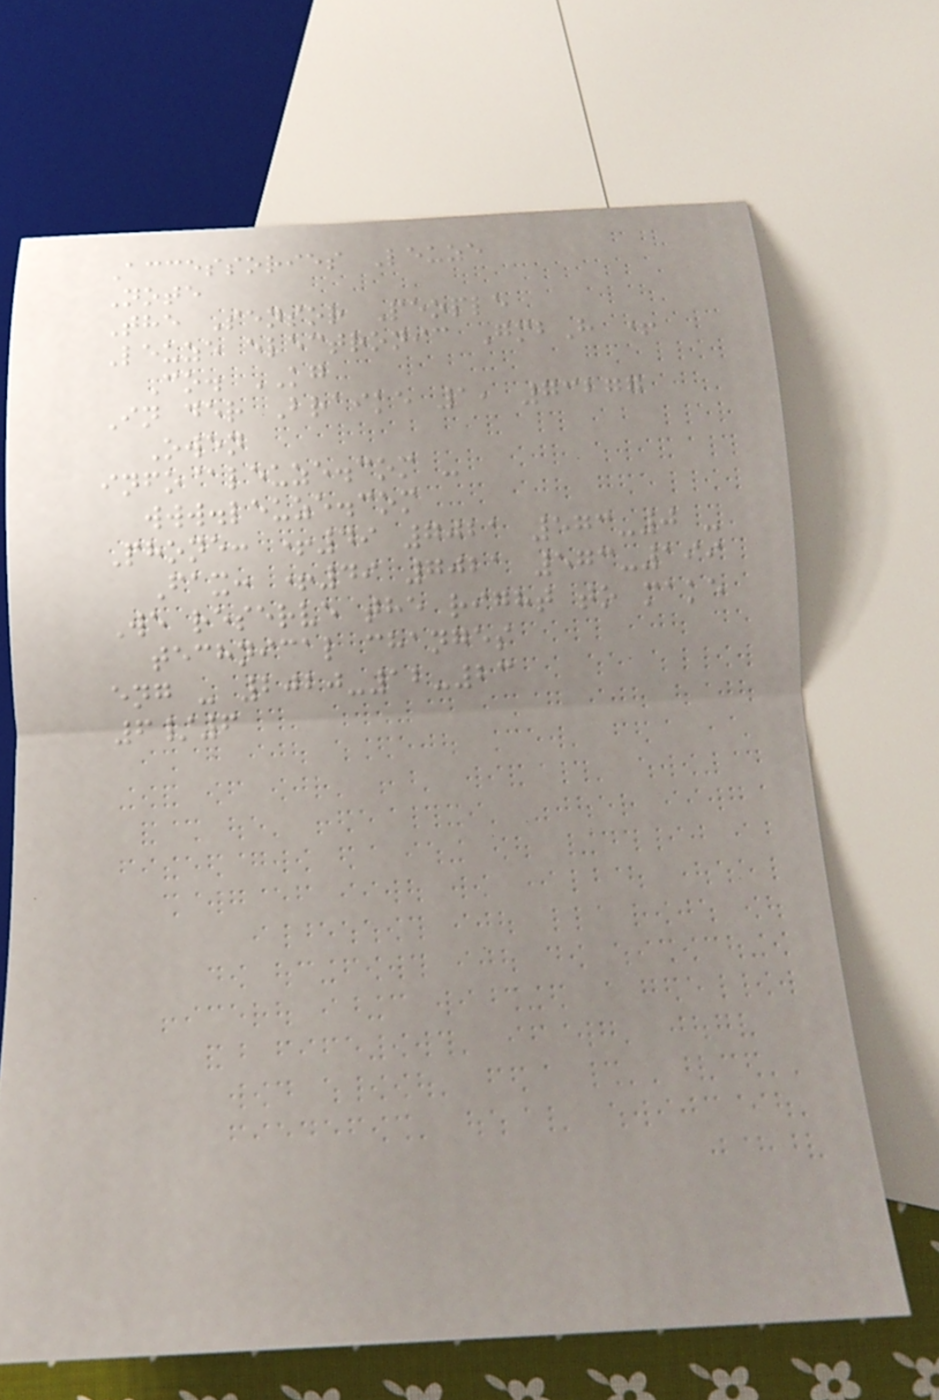Accessories Leuze
Note
The Sensor People
Leuze electronic GmbH +
Co. KG
In der Braike 1, 73277
Owen
info@leuze.com -
www.leuze.com
Phone: +49 7021 573-0 -
Fax: +49 7021 573-199
We reserve the right to make
technical changes
eng - 2020-12-23
6/6
